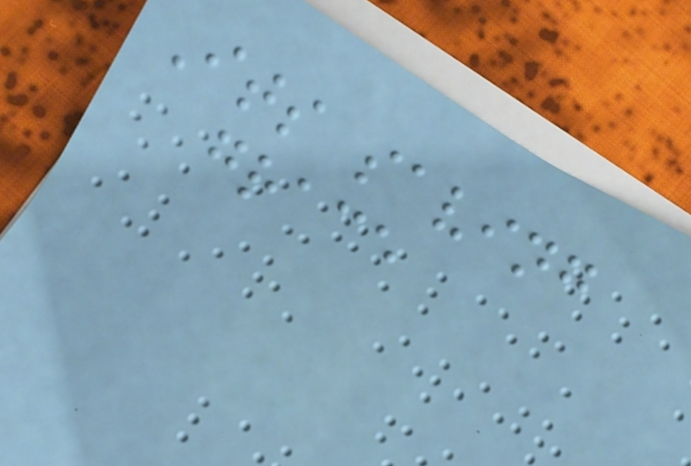Its saving
grace
